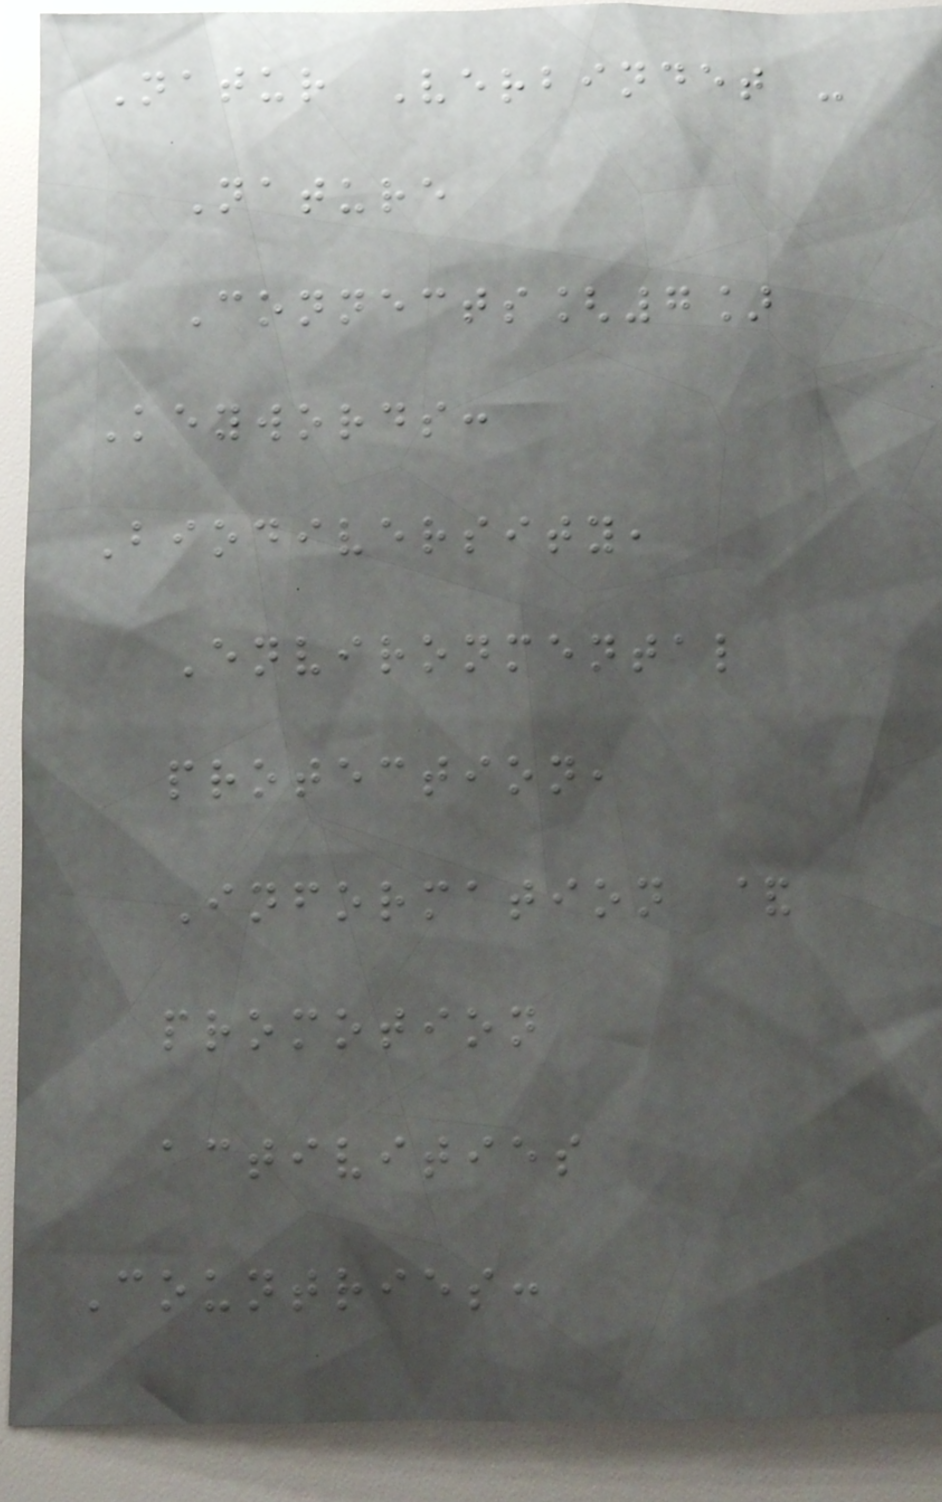Natur Verbindet -
Nature
Connects[7]
Keywords:
Biodiversity,
Environmental
protection,
Information &
promotion
activities
Countries:
